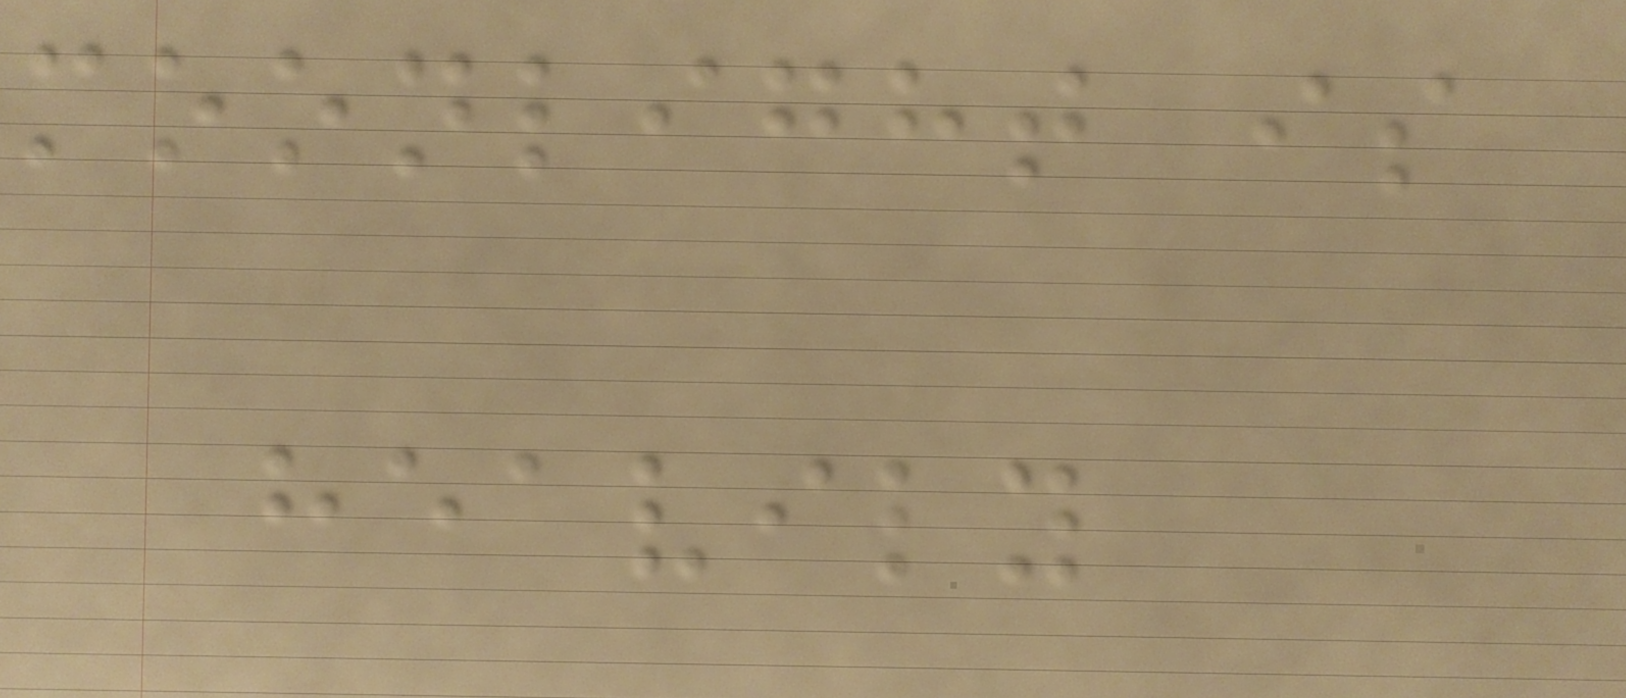moonlight is
heavily
